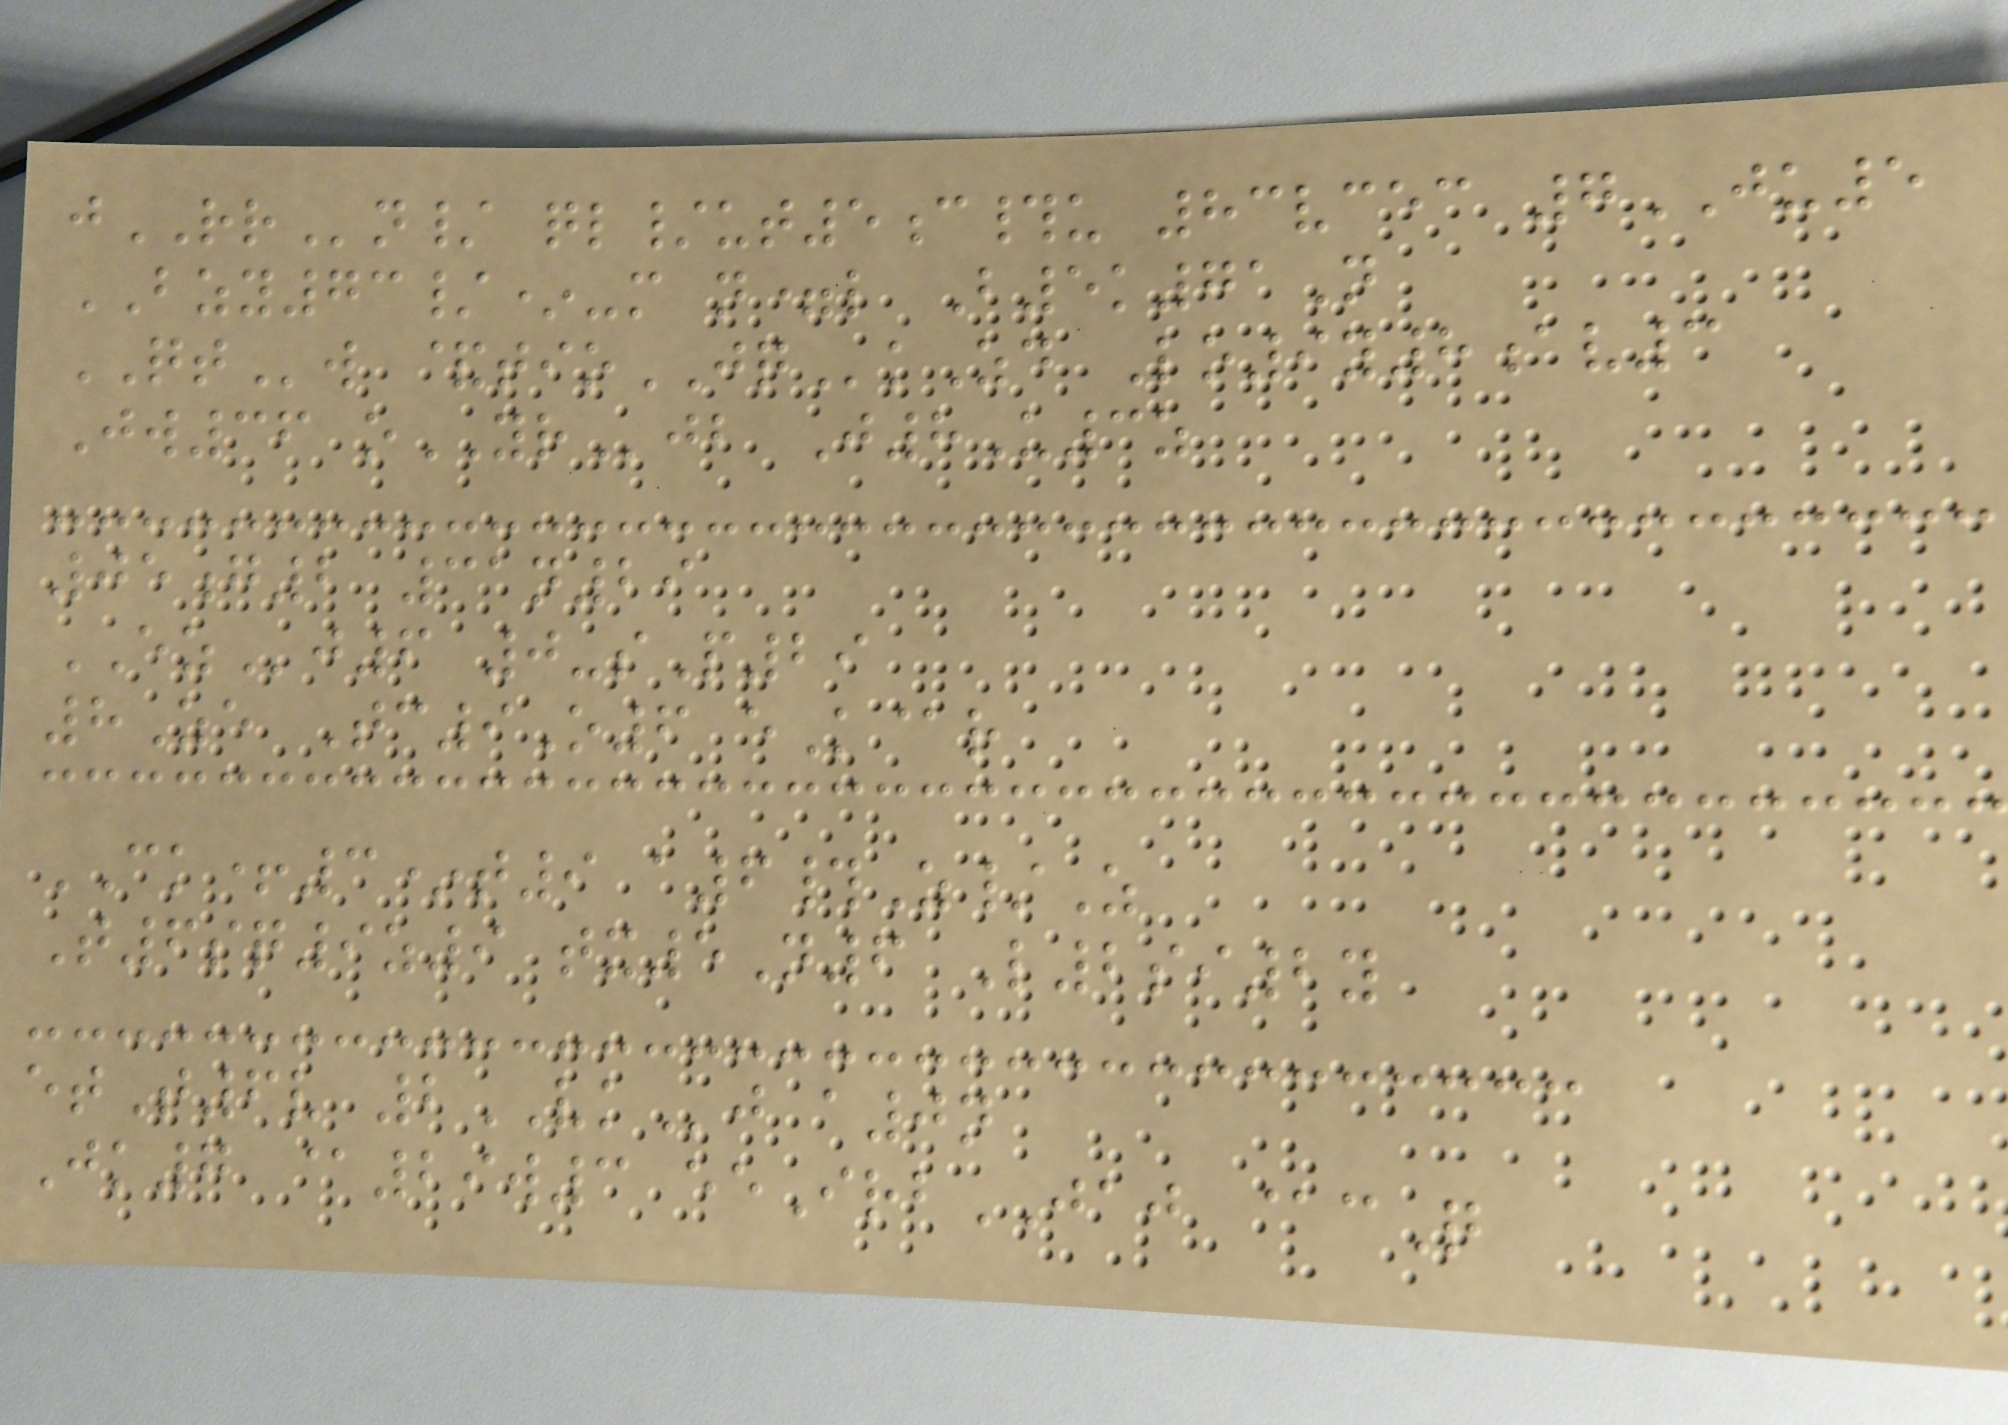jRRn/ ql/ut5c#u 83vcec 7JU5
BZY73/*-m n=l B5k71N
QTw &tioJQkZd Lo9y8av3
Jw36 oYRjb J8U3z
05g2 31n29
EZj6 0-sP29
8Ze Tc9O6 eK@r
CK+3*t9 a6#Z/Z
T6sq9z9 tx5N6 L2si2y
etT6v 2VKj a0n
Jk7 @29w3 eeIrbJAJ @cQ
